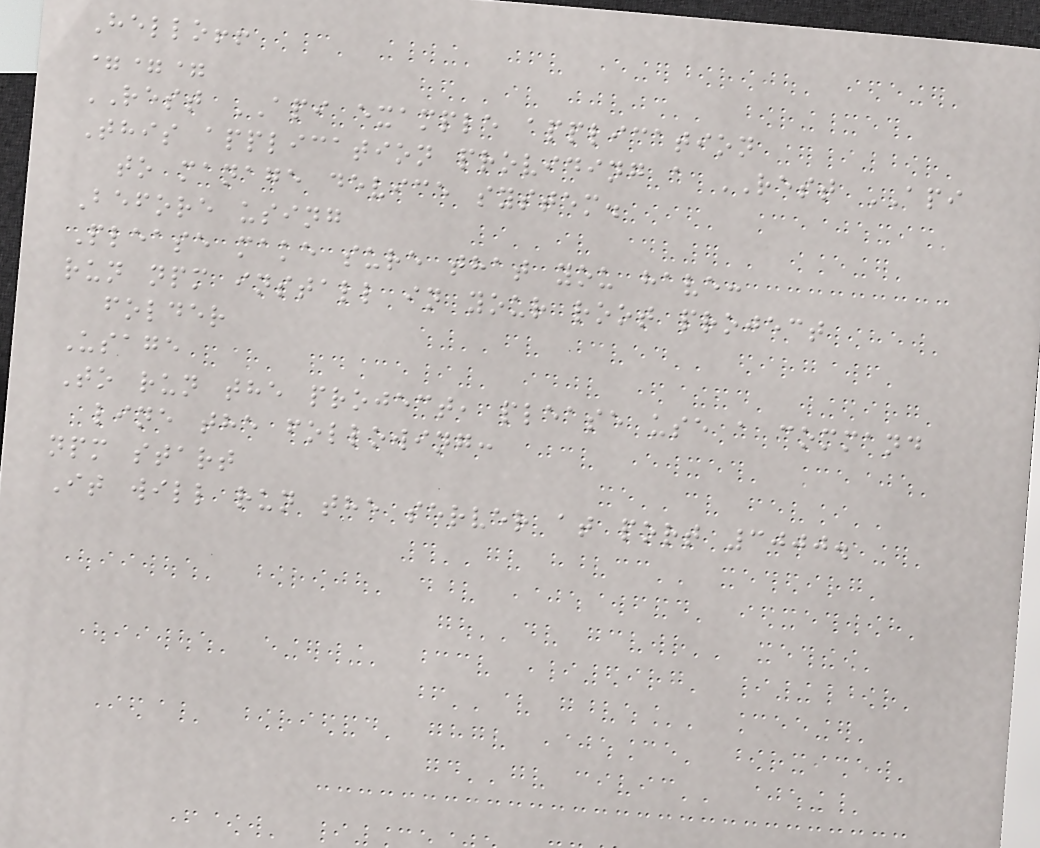Hello!!
===
REST API example application
This application providing a REST API
to manage device system.
Before using
Please make sure that you have:
run npm install in your root project
folder
Usage
To run the project, please use a command
line the following:
npm start
It will run the server at port 3000.
